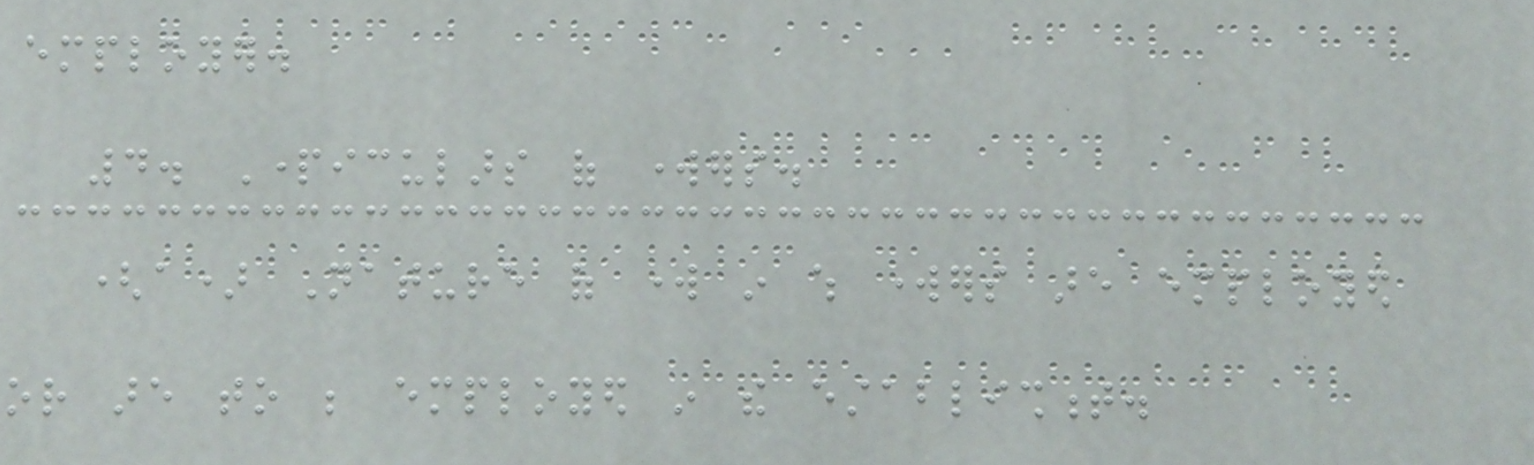employer.
4. Particulars of workers.
(a) Nature of work in which workers are employed
or are to be employed in the establishment.
